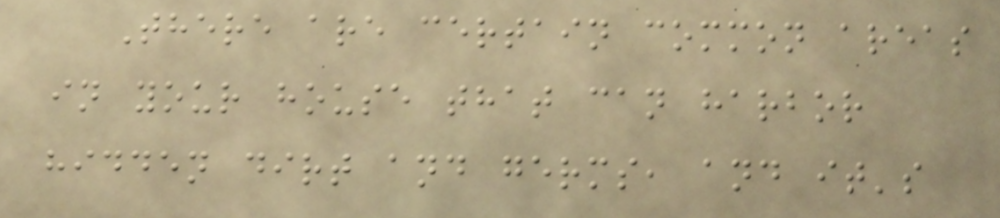There are certain common areas
in your house that can harbor
hidden dirt and germs, and it's
